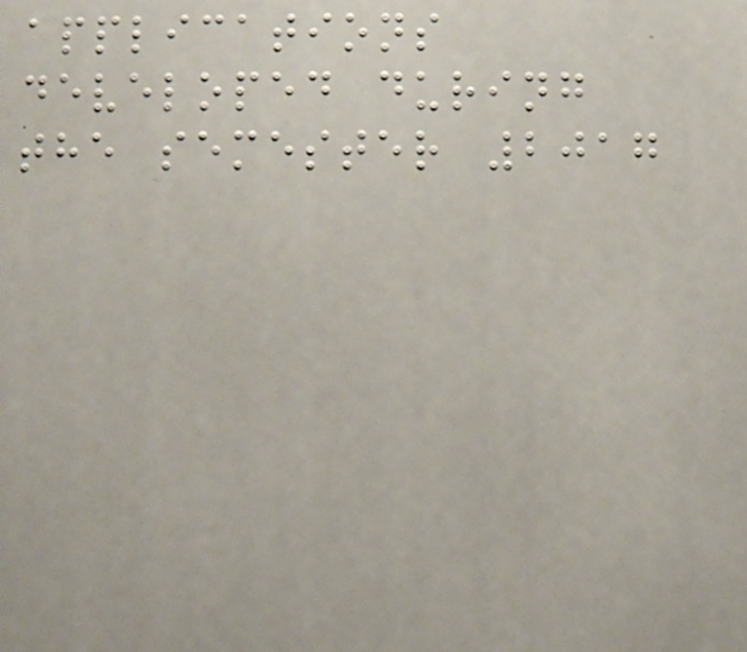applications
developed during
the semester 2017
